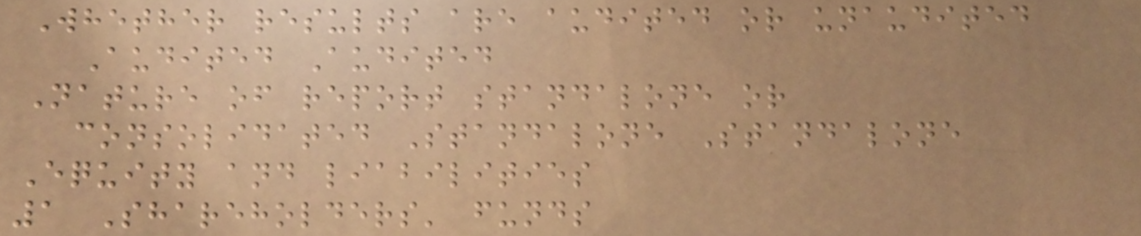Whether results are audited or unaudited
Audited Audited
Nature of report standalone or
consolidated Standalone Standalone
Equity and liabilities
1 Shareholders' funds
